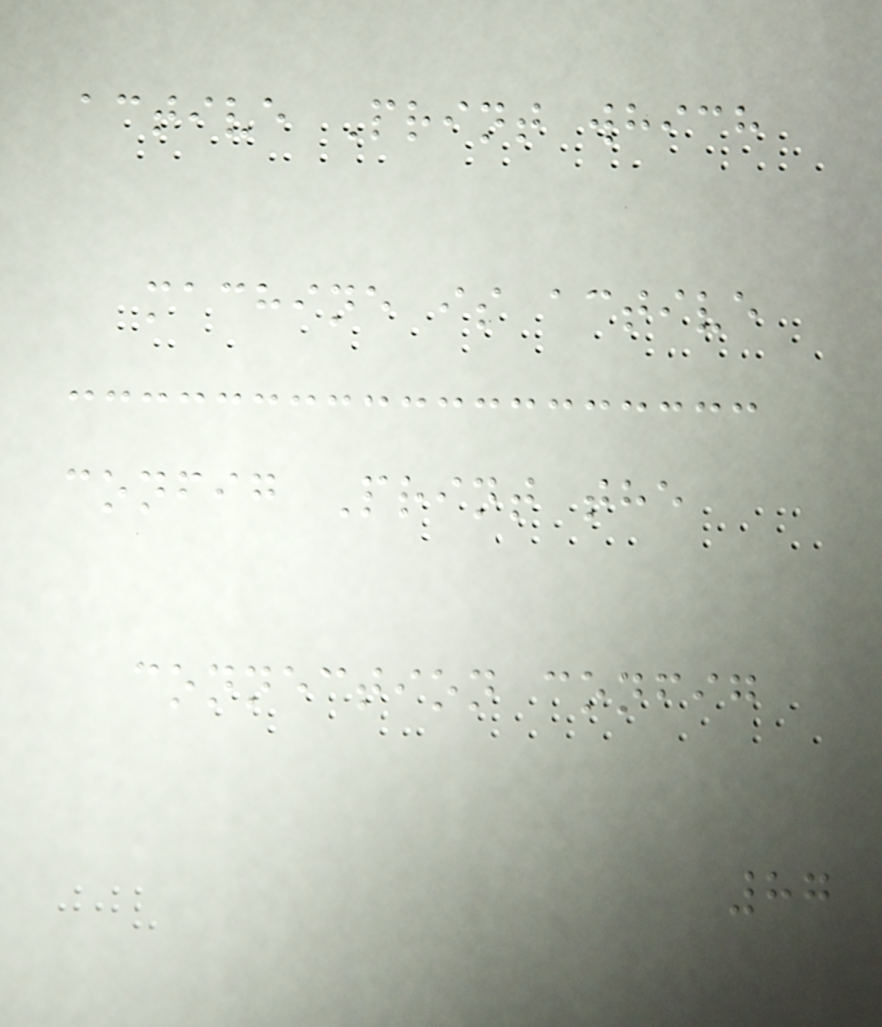active Print which
machine is active
config Print the
connection config
87
